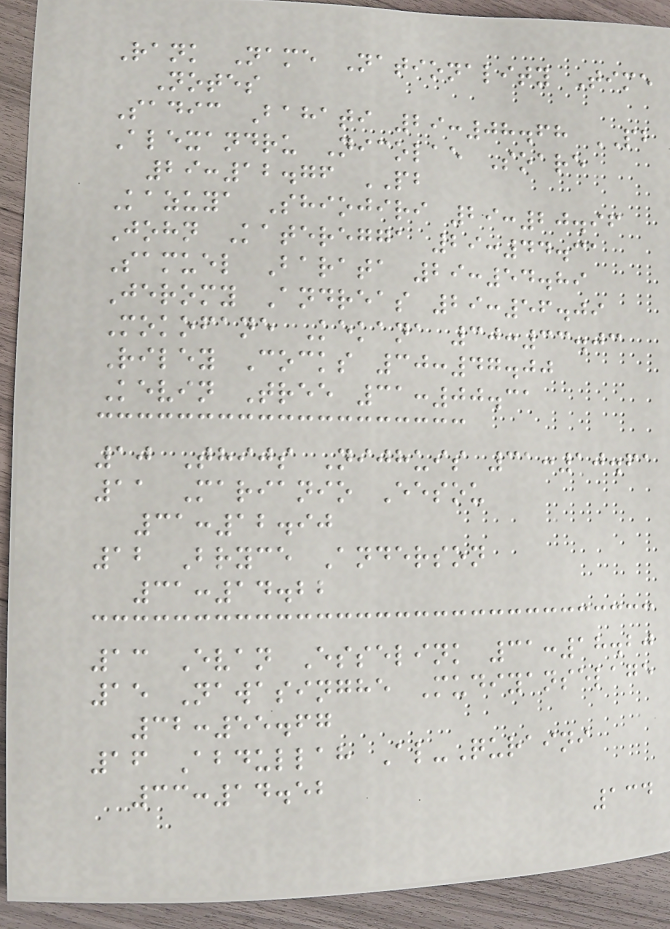Rank Name Nationality Time
Notes
Sadic Bahati 29:08.68 PB
Alexandru Nicolae Soare
29:12.76 PB
Kazuya Shiojiri 29:20.96
John Kateregga 29:44.31
Samuel Barata 29:54.89
Jeromy Andreas 29:56.09
Mokofane Kekana 30:33.03
Riley Cocks 30:47.00
Kevin Tree 31:00.31
10 Thijs Nijhuis 31:10.61
11 Marianio Eesou
31:12.90
12 Bryce Anderson
31:14.22
13 Evan Esselink 31:18.20
15 Nawasinghe Mudiyanselage
32:55.67
16 Abdullah Al-Quraini
33:14.52
134
